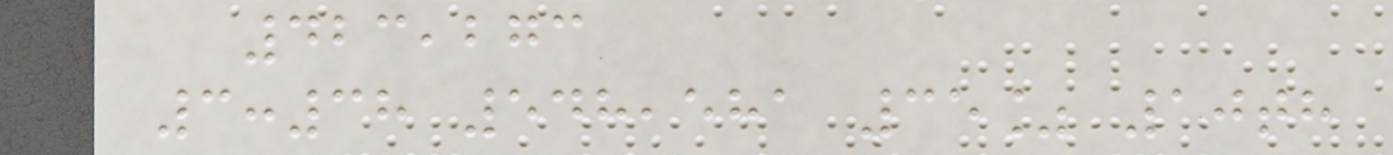423,273
3:38 548,581 35% 10th
